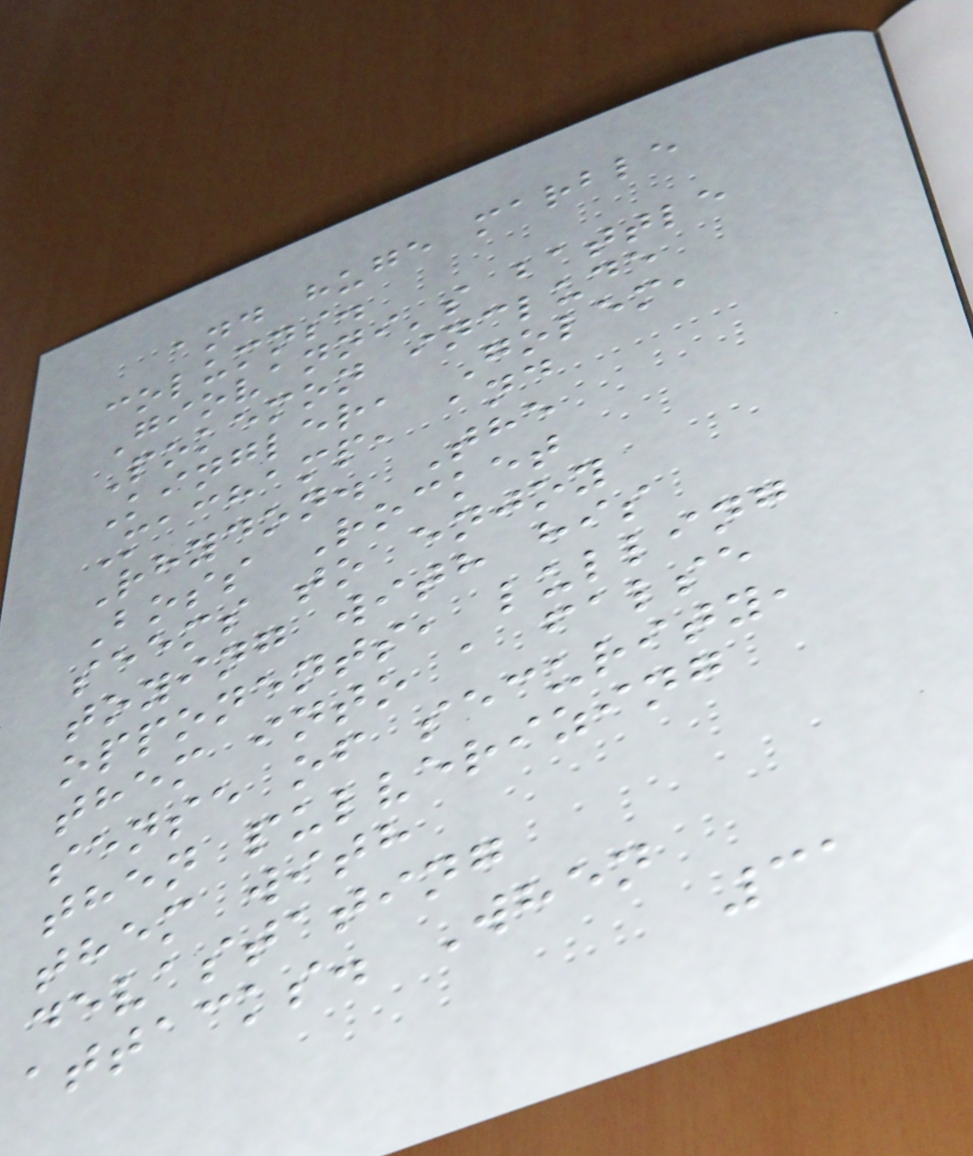and huge marble
columns.
Giovanni's battle
Pokemon include
Kingler, Golem,
Machamp, and
Rhydon. The
Boss Rocket
seems to enjoy
toying with his
opponents, lulling
them into a false
sense of security,
then pulverizing
them with
devastating
attacks. When
31
